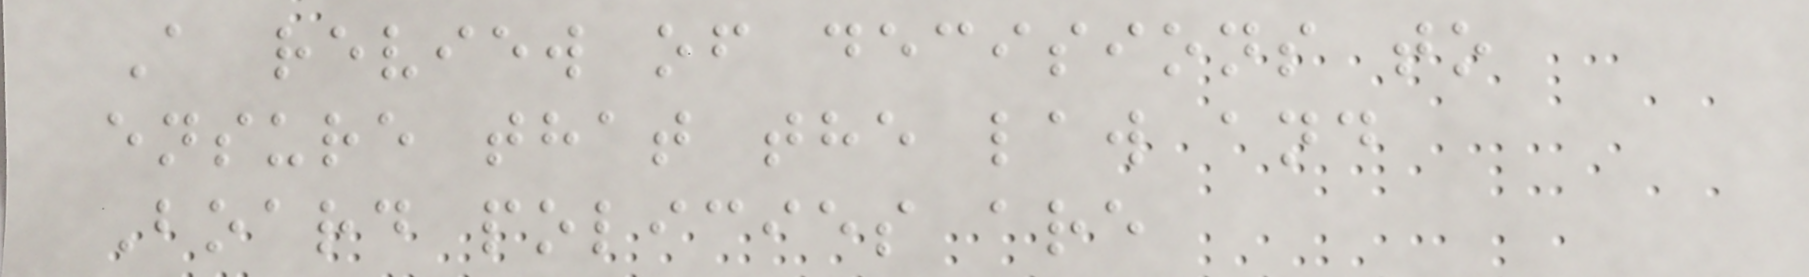A review of decisions to
ensure that the law and
Board policies are
